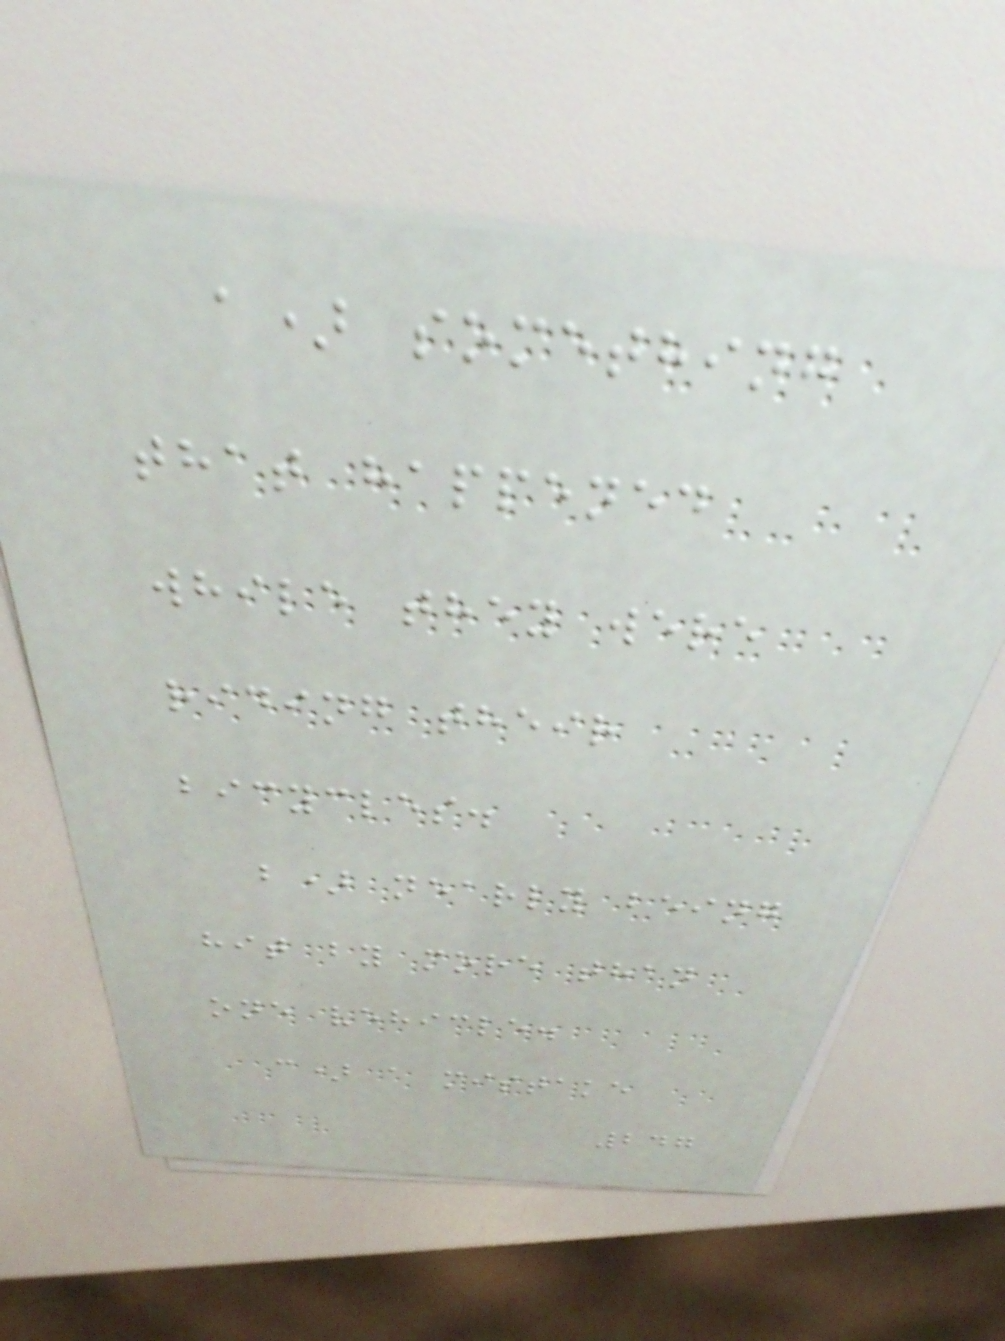a) something
that happened
while they were
riding their
bicycles.
b) nearly being
hit by more than
one vehicle.
c) a mistake
247
